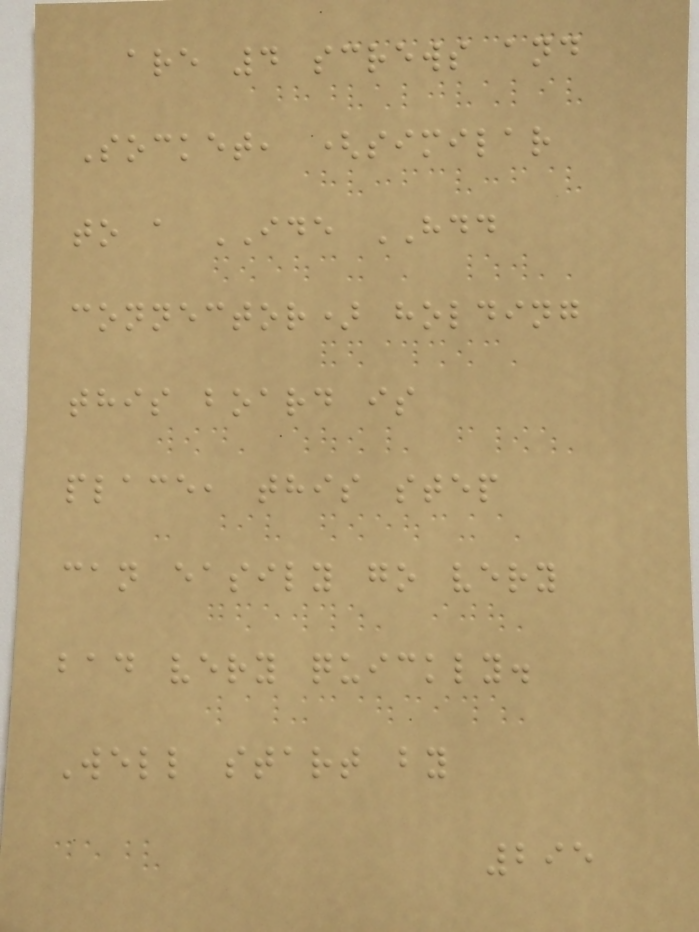are 4 screws and
Socket, (similar
to a IDE HDD
connector) holding
this board is
place, this step
can easily go very
bad very quickly.
Well start by
295
